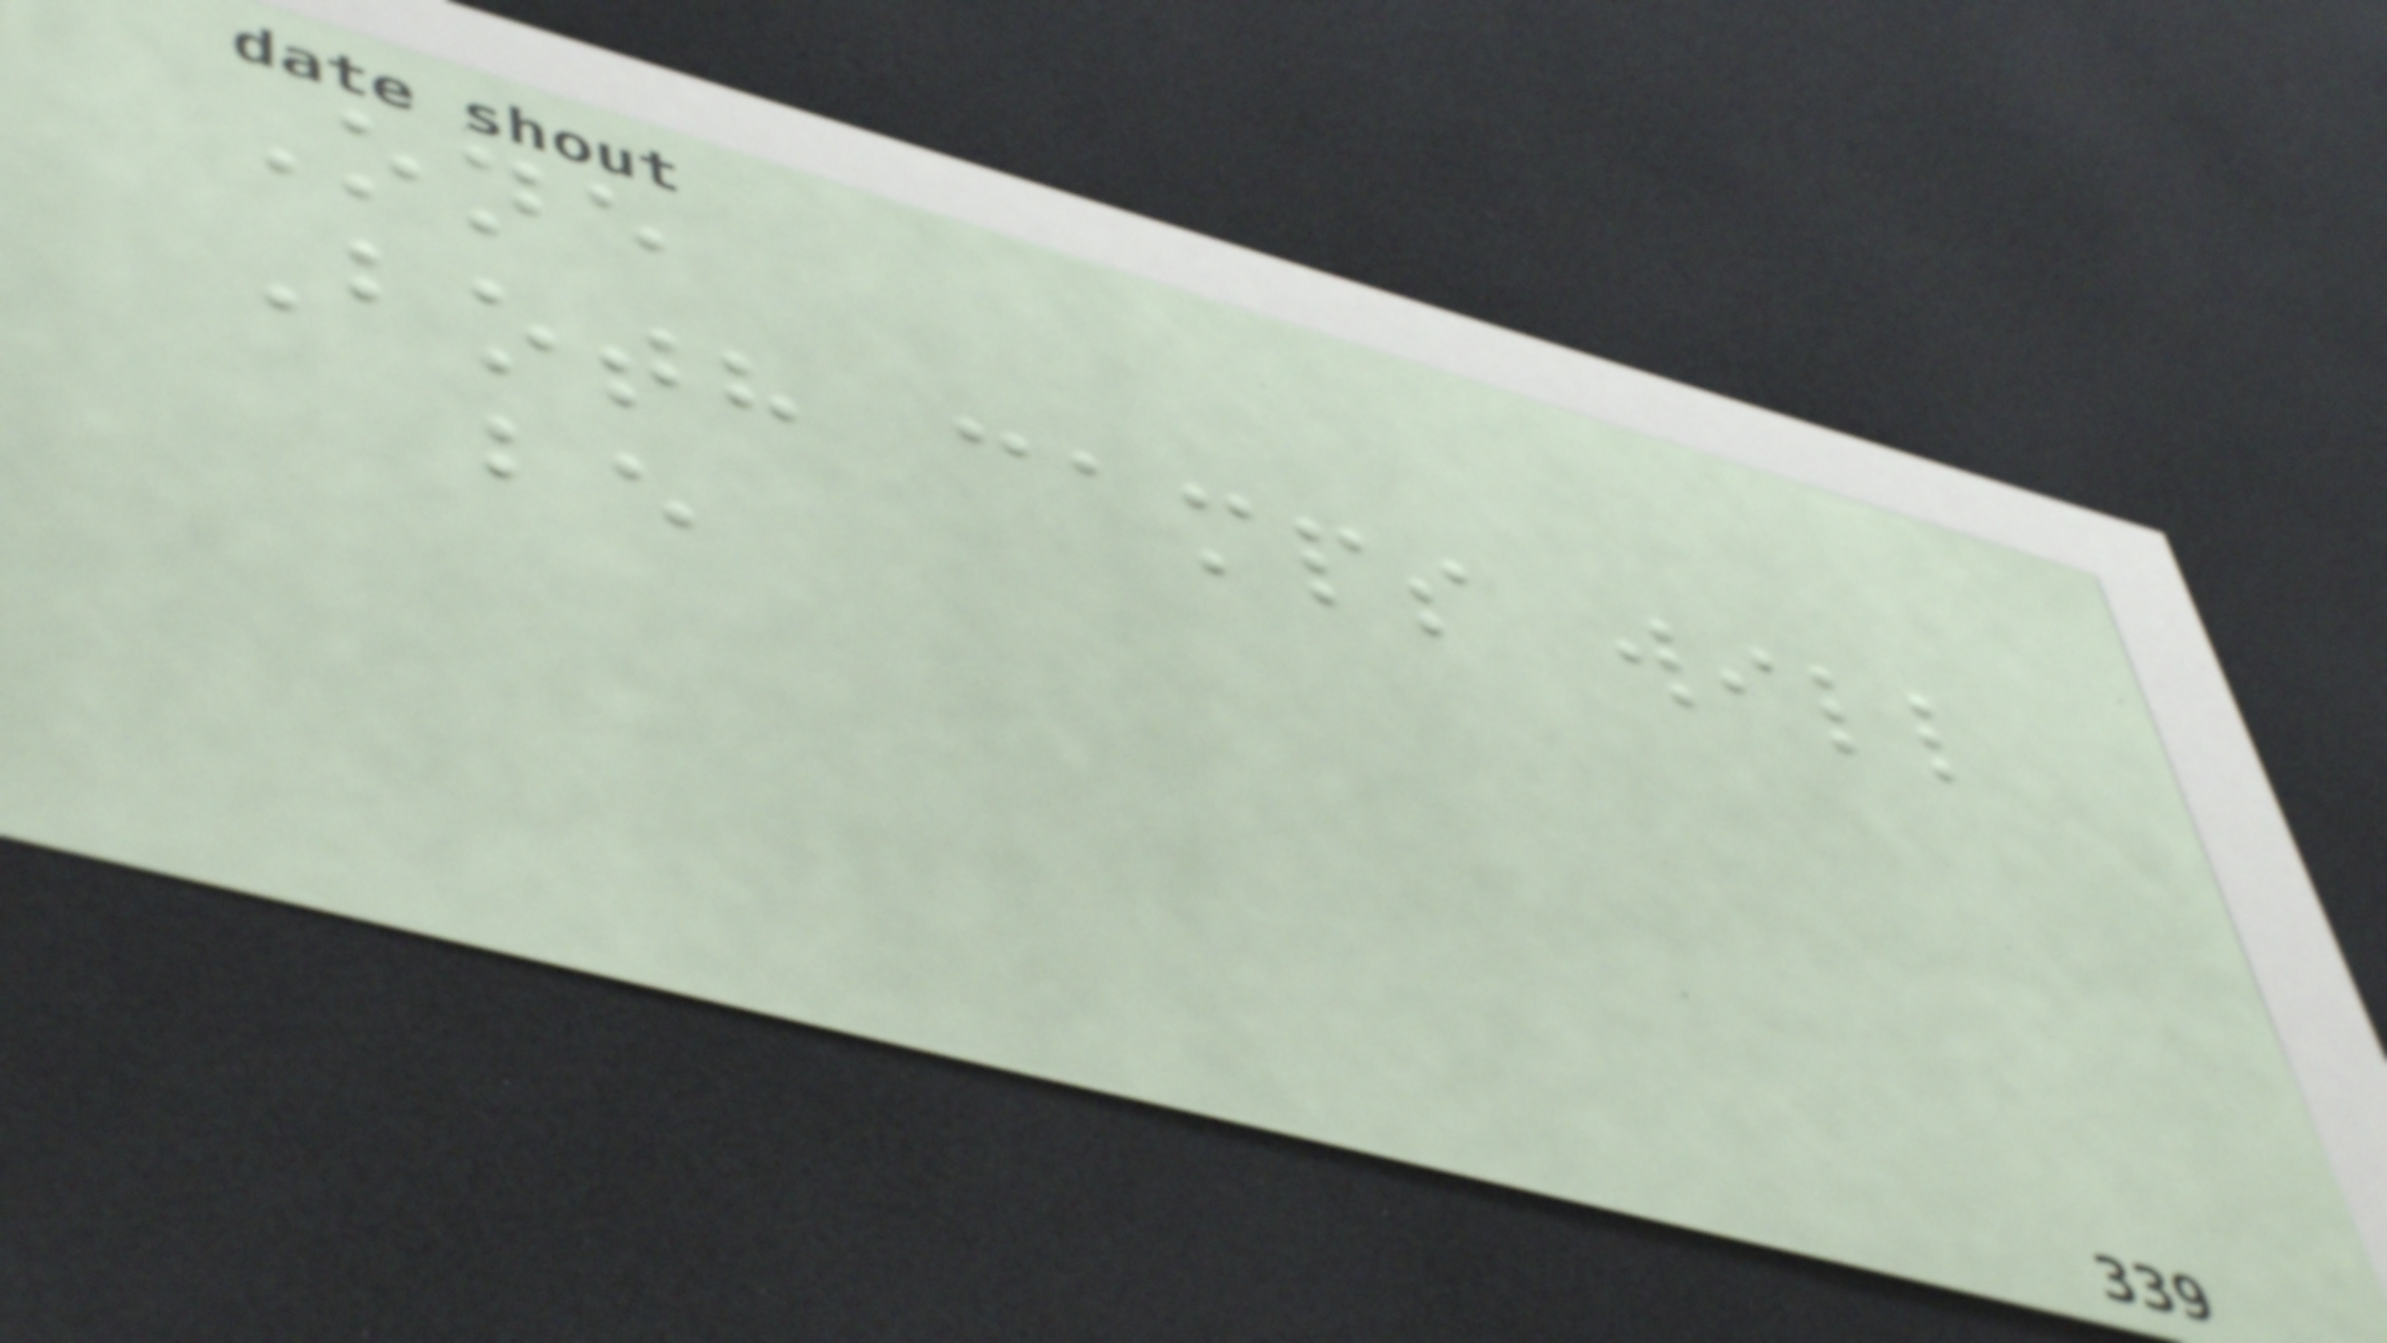One
Both camps will
be
